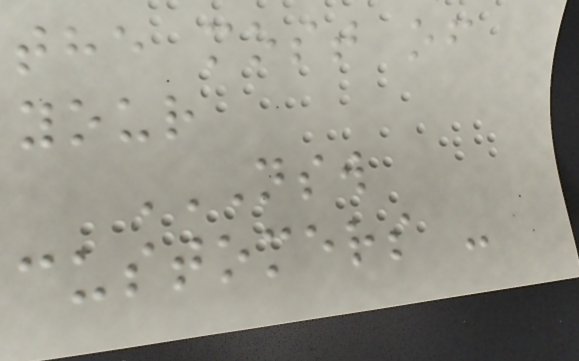the most of
your
NSW
CUSTOMERS -
